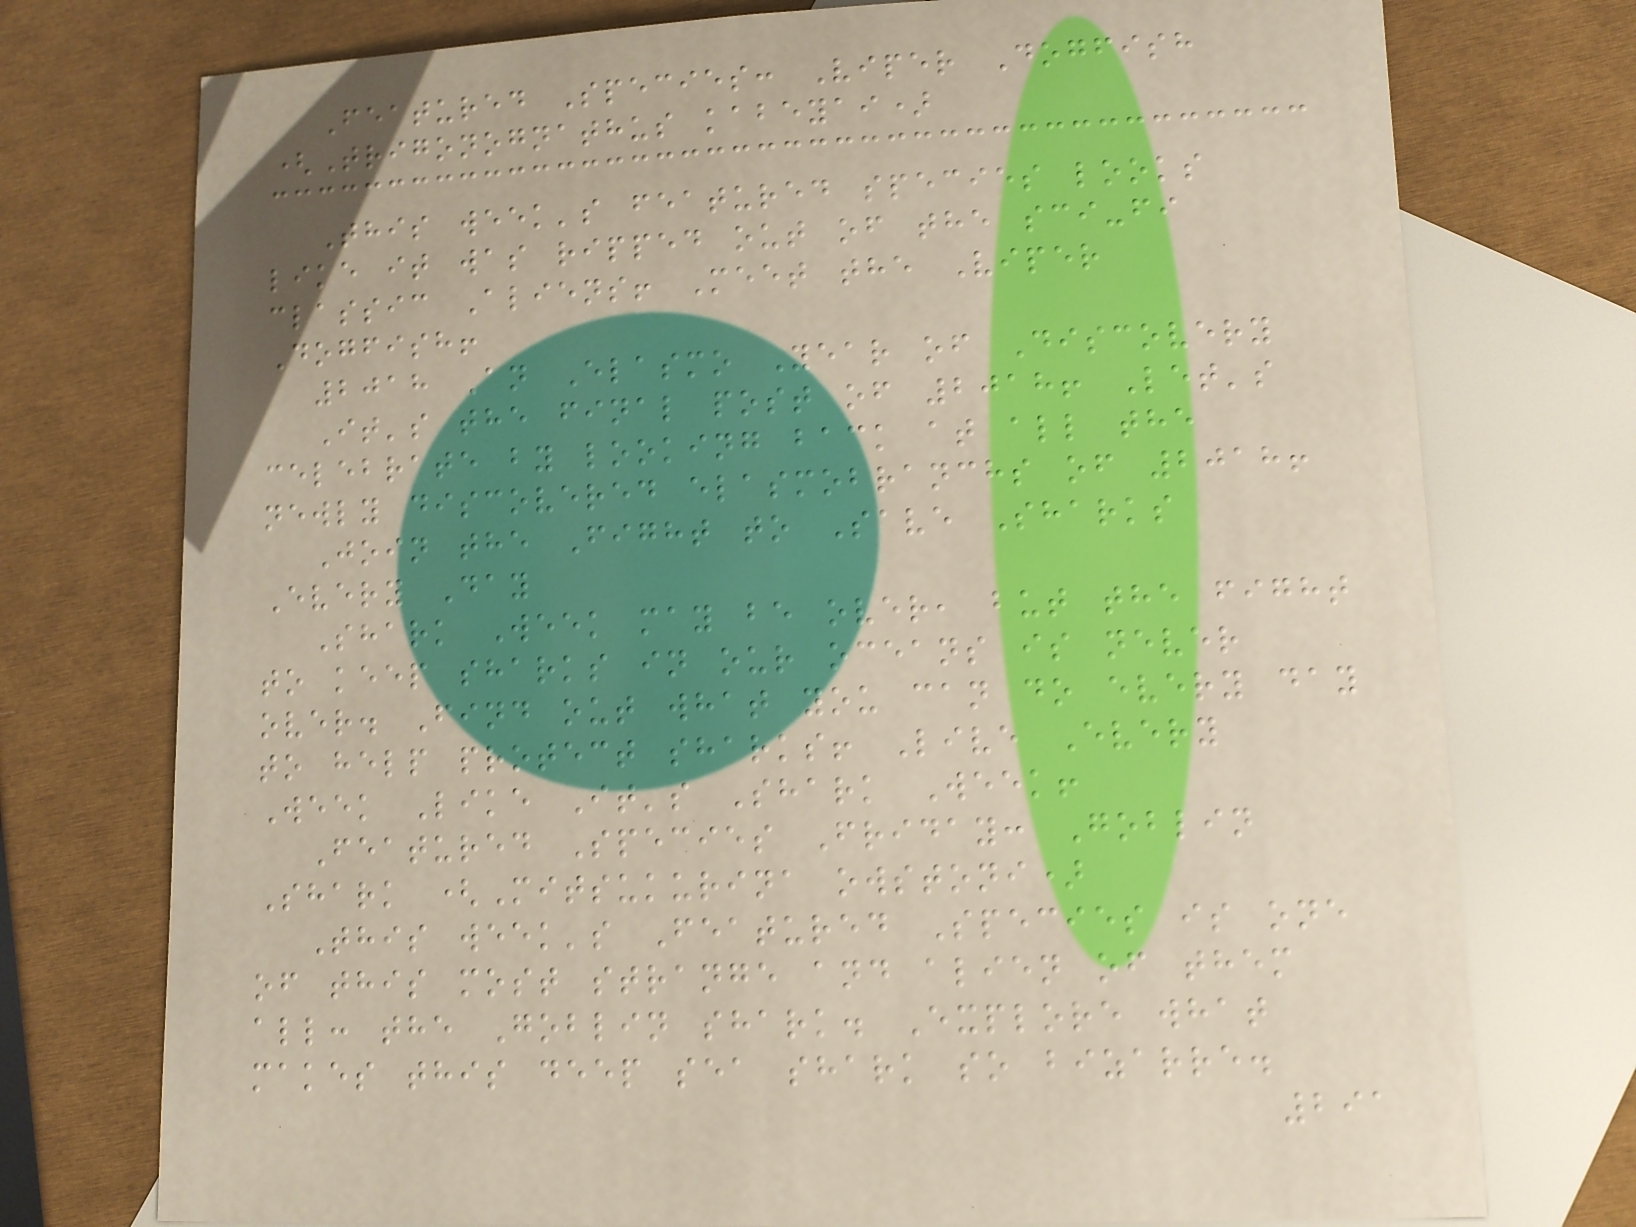Featured Species: Viper Dogfish
(Trigonognathus kabeyai)
This week's featured species looks
like it was ripped out of the sci-fi
classic Aliens! Meet the Viper
Dogfish!
2018 An Elasmo Year of Discovery
It's the final post of 2018! Let's
celebrate by looking back at all the
newly discovered elasmobranchs of 2018!
Join the Fight to Save Sharks
Every Day
Shark Week may be over, but the fight
to keep sharks in our oceans is never
over. Find out what you can do every day
to help protect sharks! Live Every
Week Like It's Shark Week!
Featured Species Friday: Goblin
Shark (Mitsukurina owstoni)
This week's Featured Species is one
of this most strange and alien of them
all: the Goblin shark. Explore what
makes this deep sea shark so bizarre.
291
